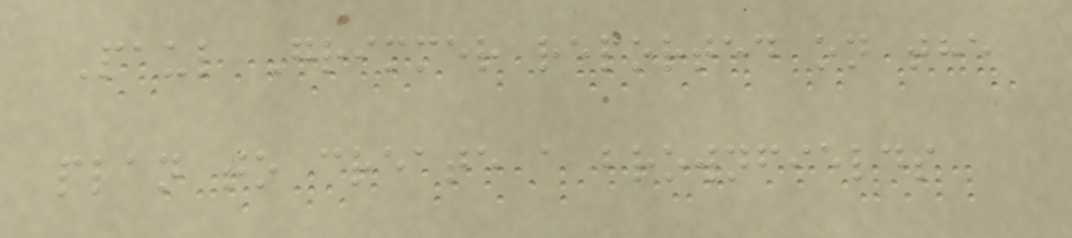Paul Grimmer reported on the
plan to create a brownfields
